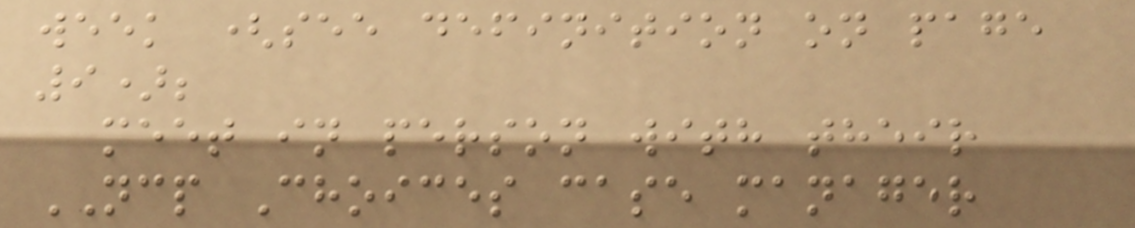week (see definition on page
9);
meet in person with their
NCP Choices case manager
